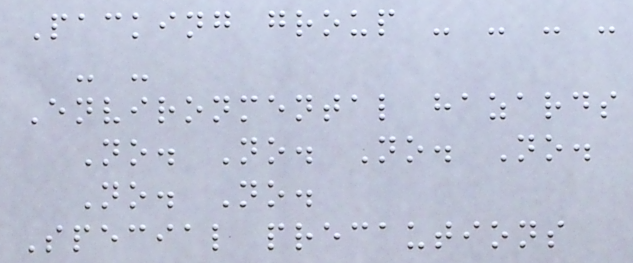Packing group - - - -
- -
Environmental hazards
No. No. No. No.
No. No.
Special precautions
